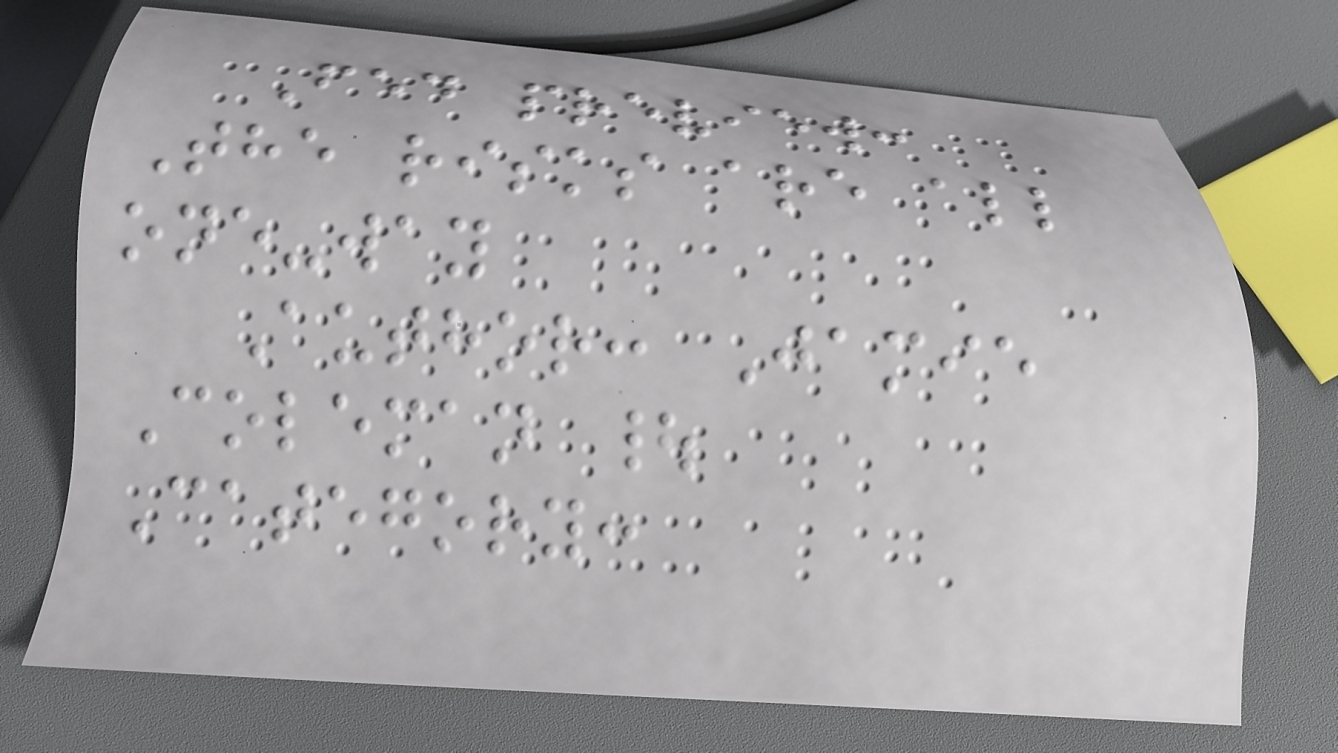Fed preview:
The risks are all
one-way
Author: Jamie
Coleman |
Category:
